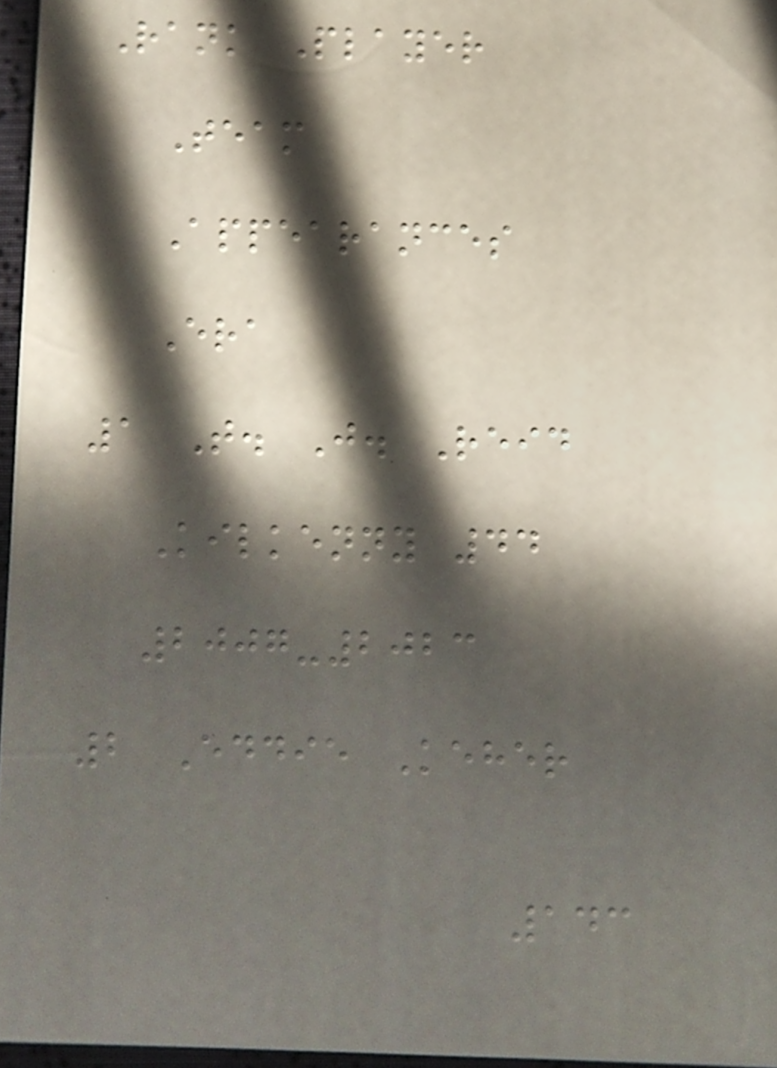Rank Player
Team
Appearances
Era
1 T. J. Reid
Kilkenny 44
2007-2023
2 Eddie Keher
143
